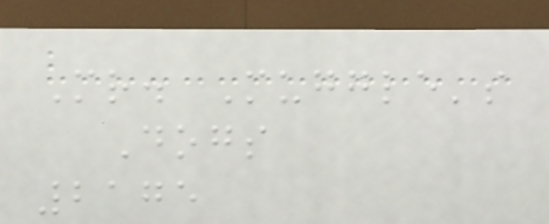Mr. Muggle's
Dogs
2175
